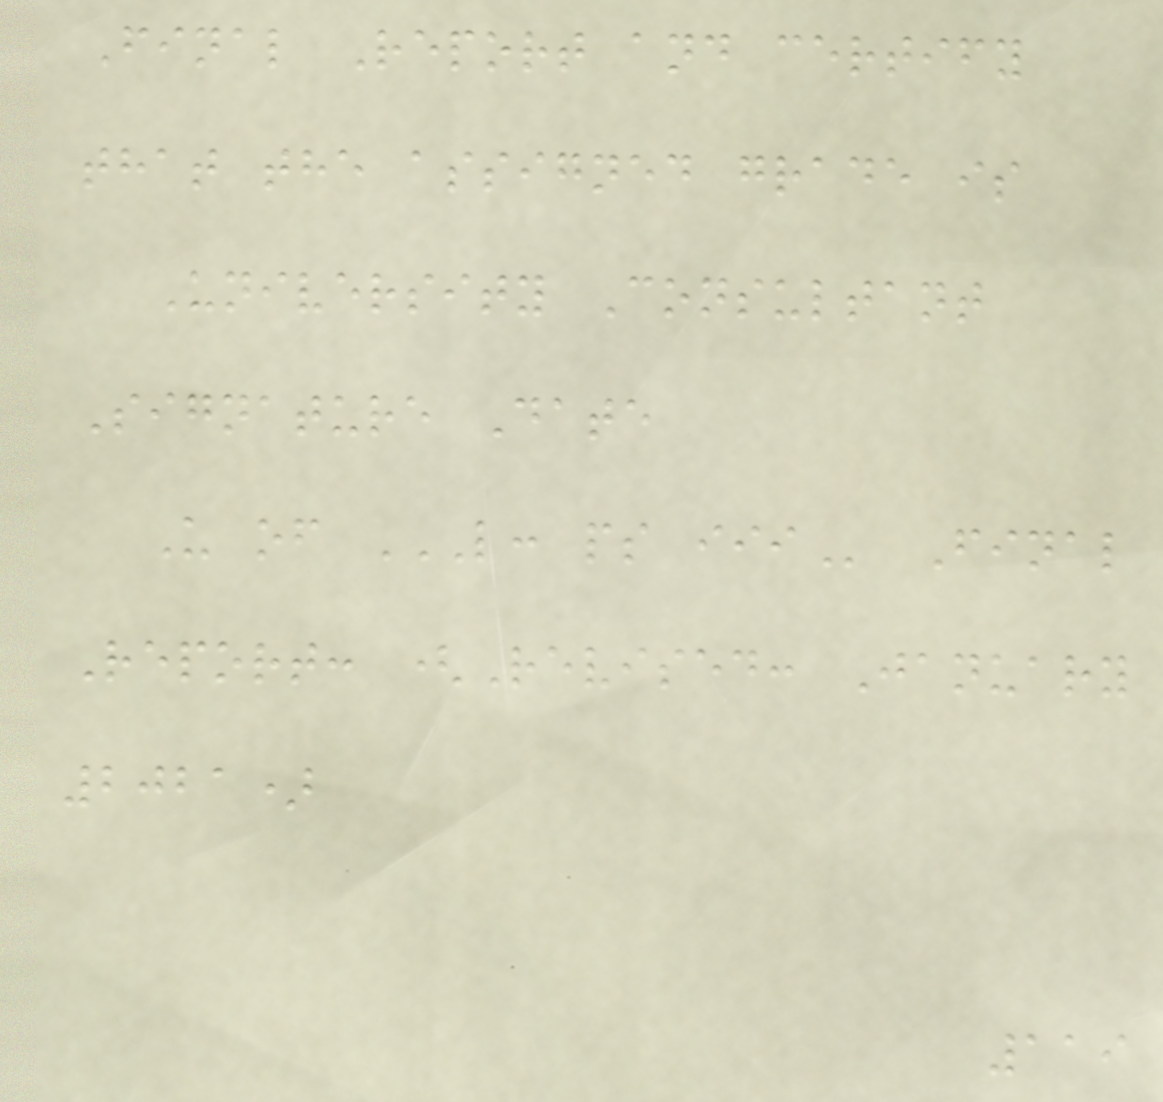Final Report and certify
that the assigned grade is
University Consultant
Signature Date
U of L: PS III Final
Report: (Revised: January
2021)
119
